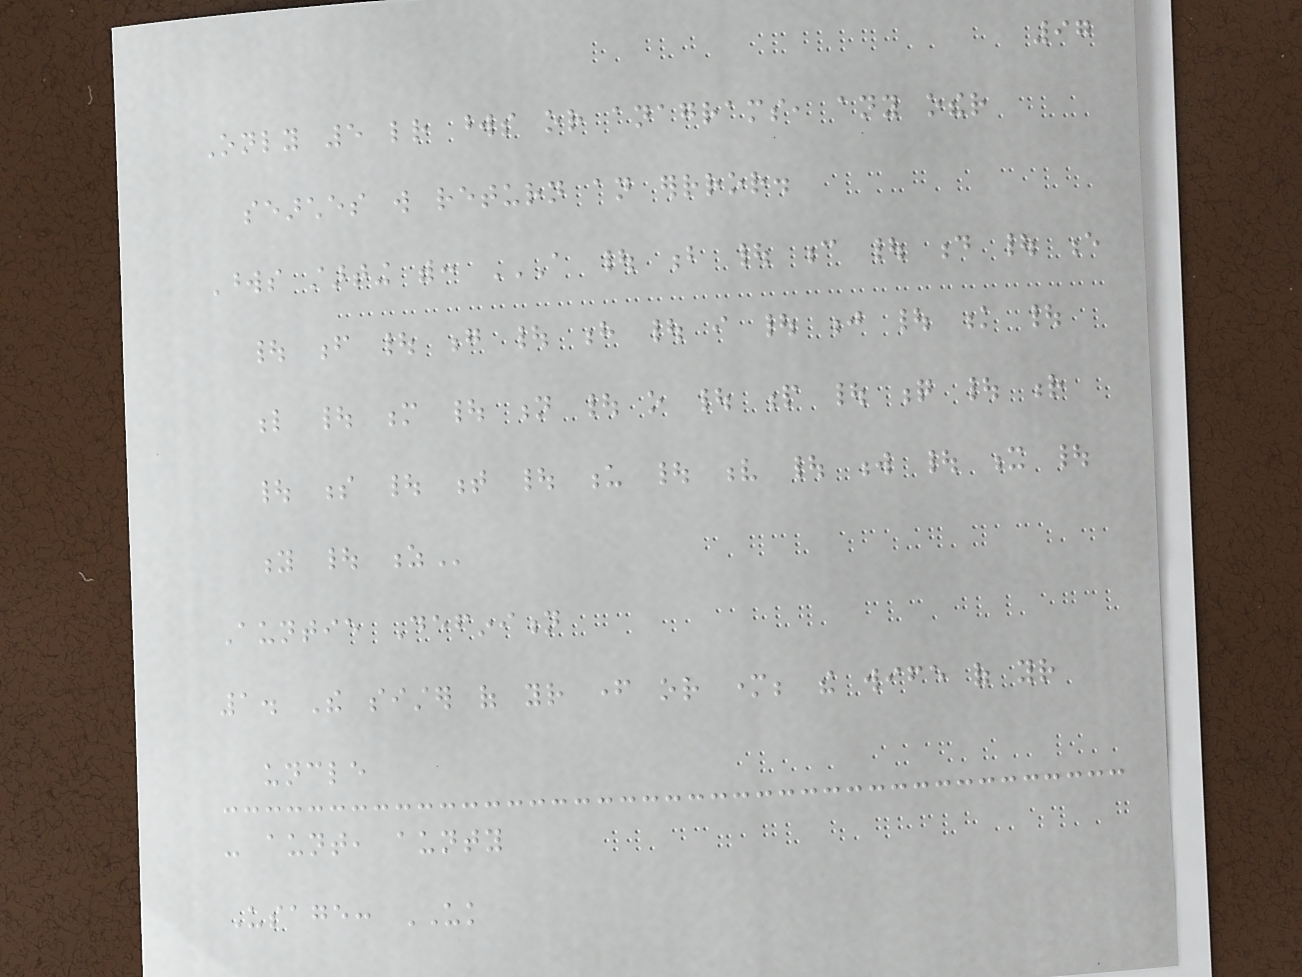97
Only 5 letter words or anagrams, any other
searches will return an errror.
Words starting with: A | B | C | D | E
| F | G | H | I | J | K |
L | M | N | O | P | Q | R
| S | T | U | V | W | X |
Y | Z
Auntie Definition
1. The sister of your father or mother; the wife of your
uncle
- aunt, aunty
Usage: UK
